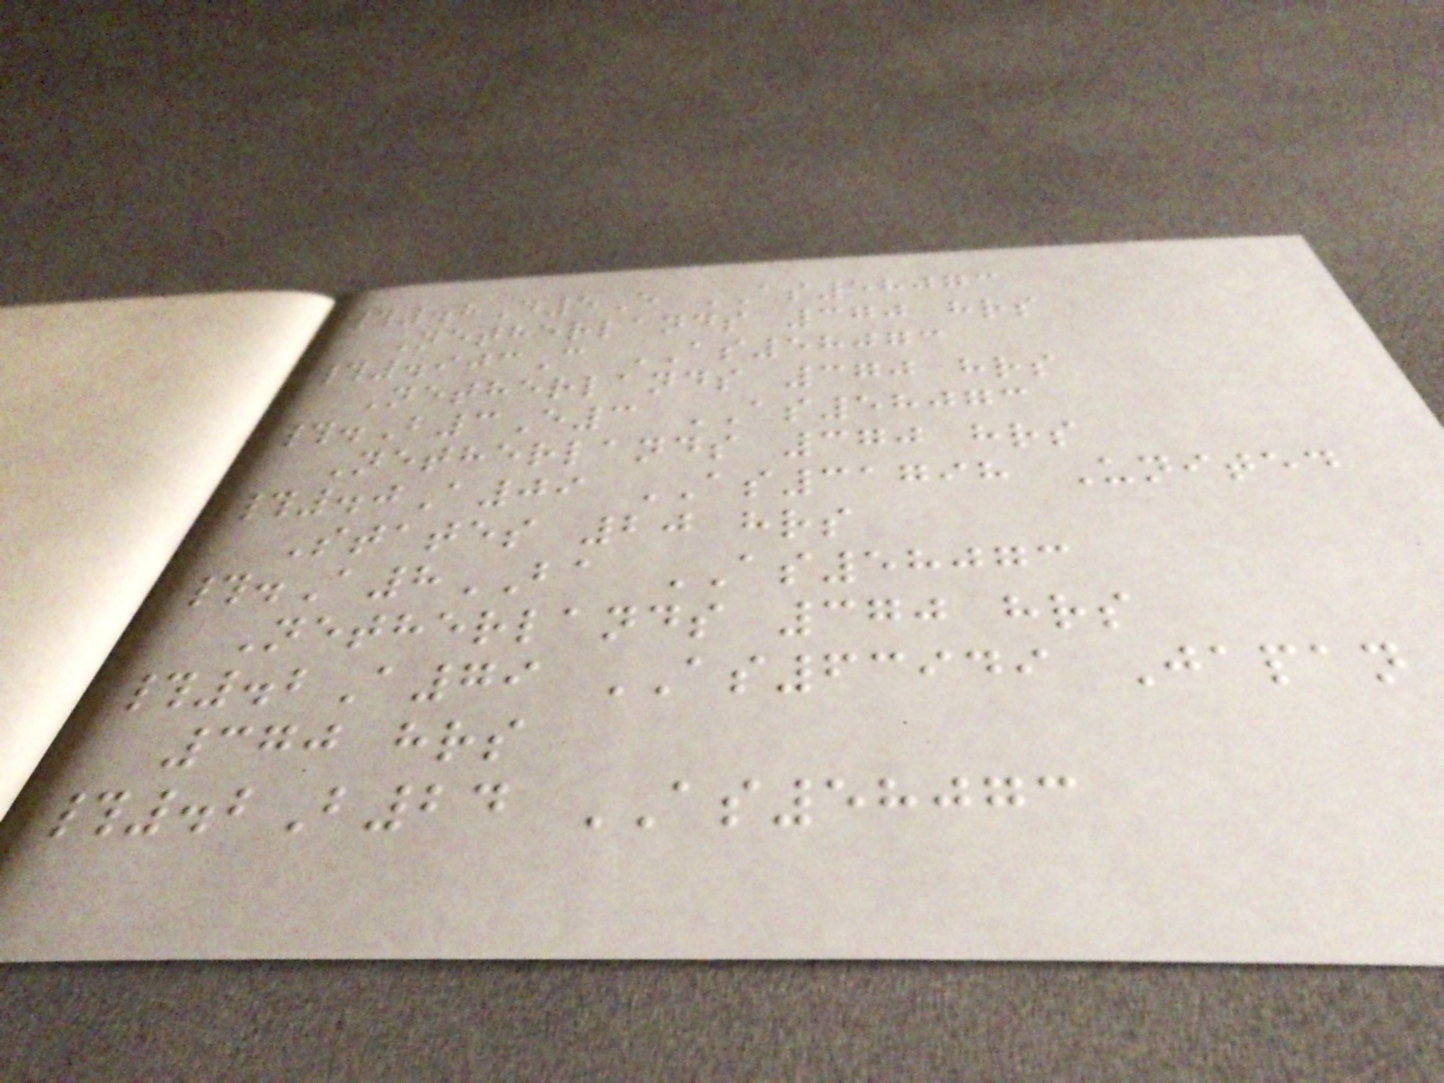#.8D5E AS58073
Netherlands 370 hrs
#.903C AS58073
Netherlands 370 hrs
#.B3E3 AS58073
Netherlands 370 hrs
#.0A09 AS31798 United
States 20 hrs
#.A8BA AS58073
Netherlands 370 hrs
#.2A79 AS63949 Japan
370 hrs
#.2B24 AS58073
